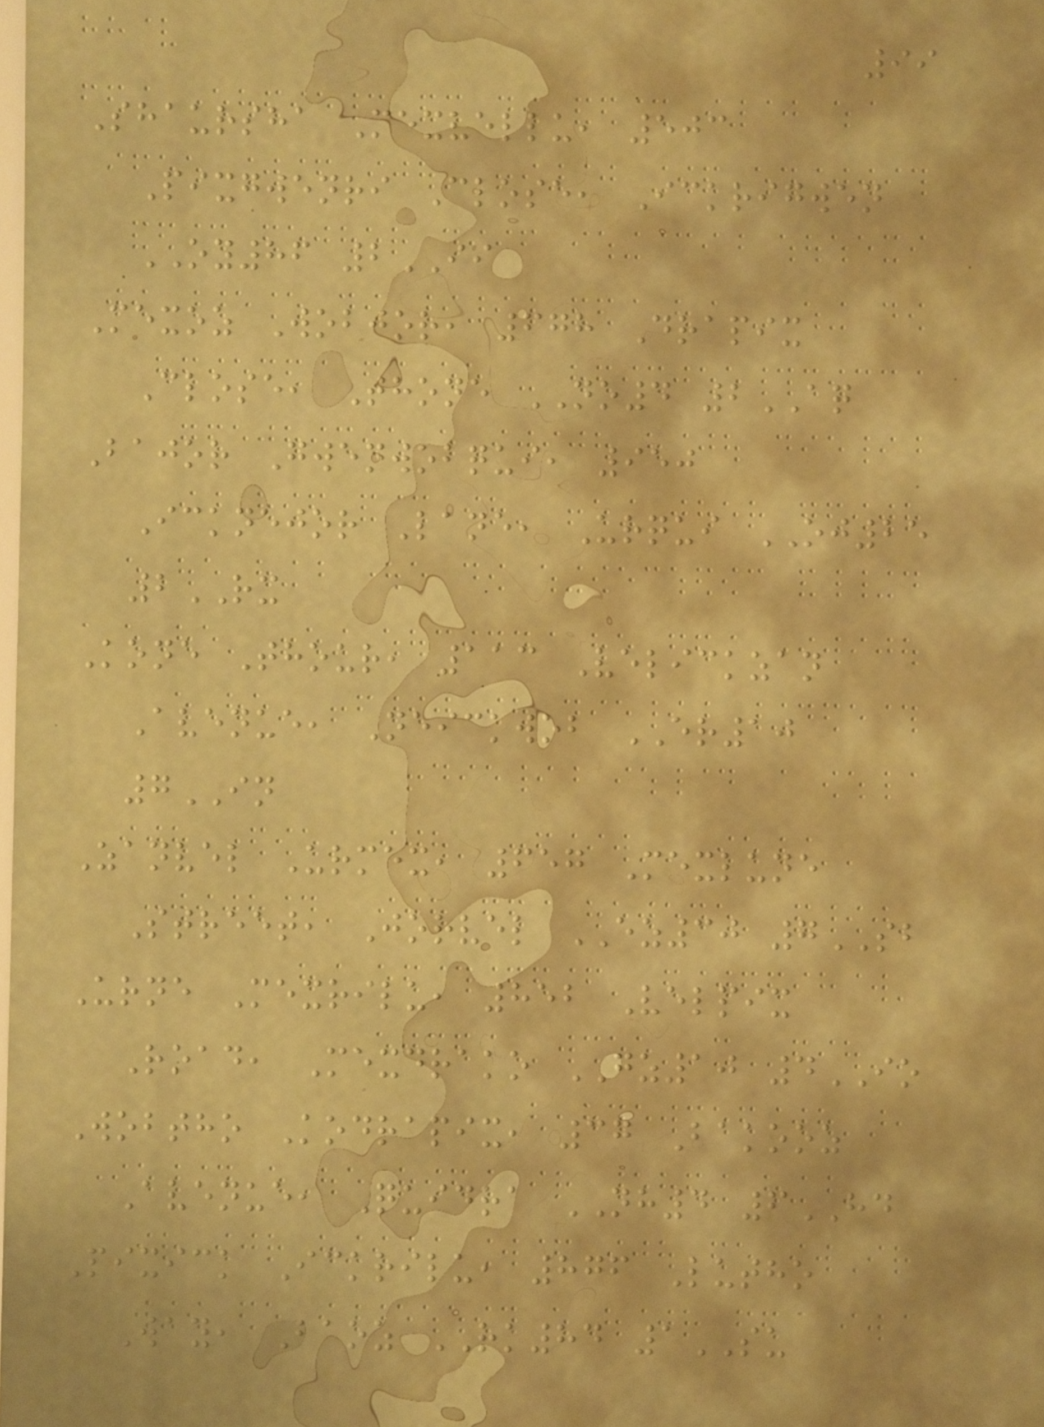99
Shaursha Mexvellu, 503
Pixgwenri Close, Ickrigwen
OY86 2II
Mexoz Wobjor, 678 Drapix
Close, Thone NO4 2AQ
Bajor Gwenwobqui, 950
Icknejor Lane, Urqui OJ25
2RX
Kone Thour, 113 Velickzan
Avenue, Neickwob ER10
7IN
Zanvel Urmex, 657 Mexlune
Street, Jorvel EZ30 7SB
Urne Mexrilu, 852 Velpix
Road, Mexdrako GZ10 4IO
Wobtho Kodrapix, 37 Bakooz
Avenue, Quidra NH4 6HD
Pixick Ickrilu, 876 Lutho
Way, Baoz RK84 1SU
